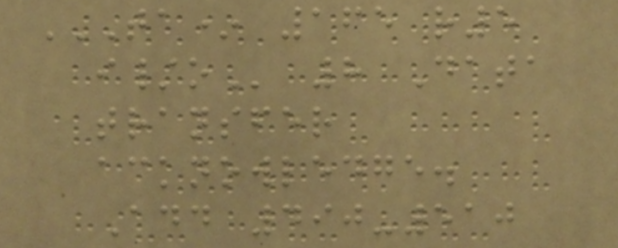TA* 165 R5
I/O 8 Data
transfer
acknowledge.
Add 490-510
